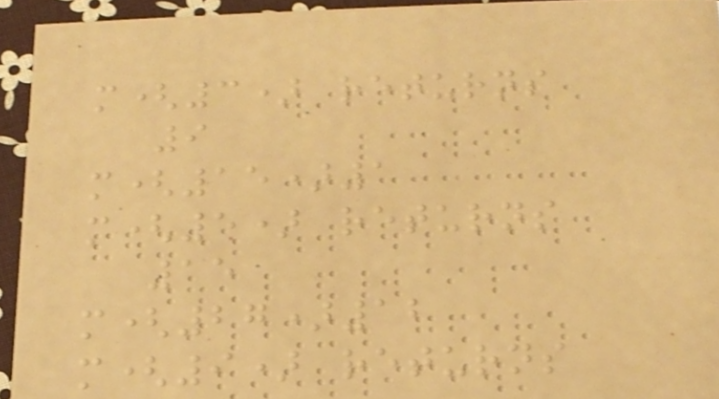m(3) returns
9
m(15)1
m(5) returns
15
m(27)12
m(9) returns
